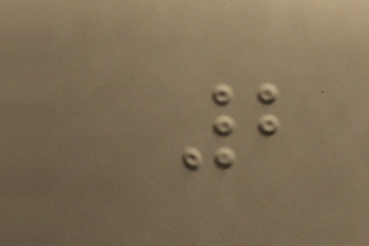2
